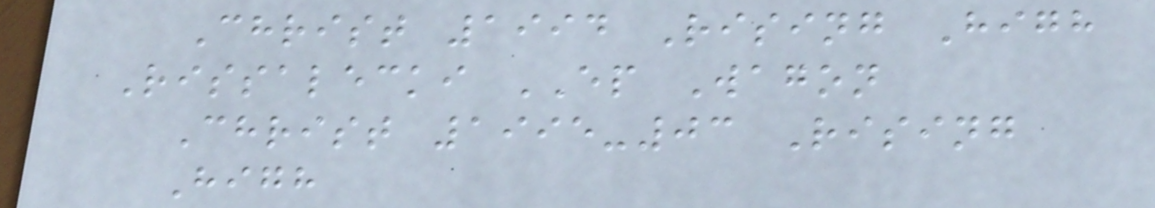Christ 1994 Rising High
Rissalecki EP Wagon
Christ 1995-03 Rising
High
